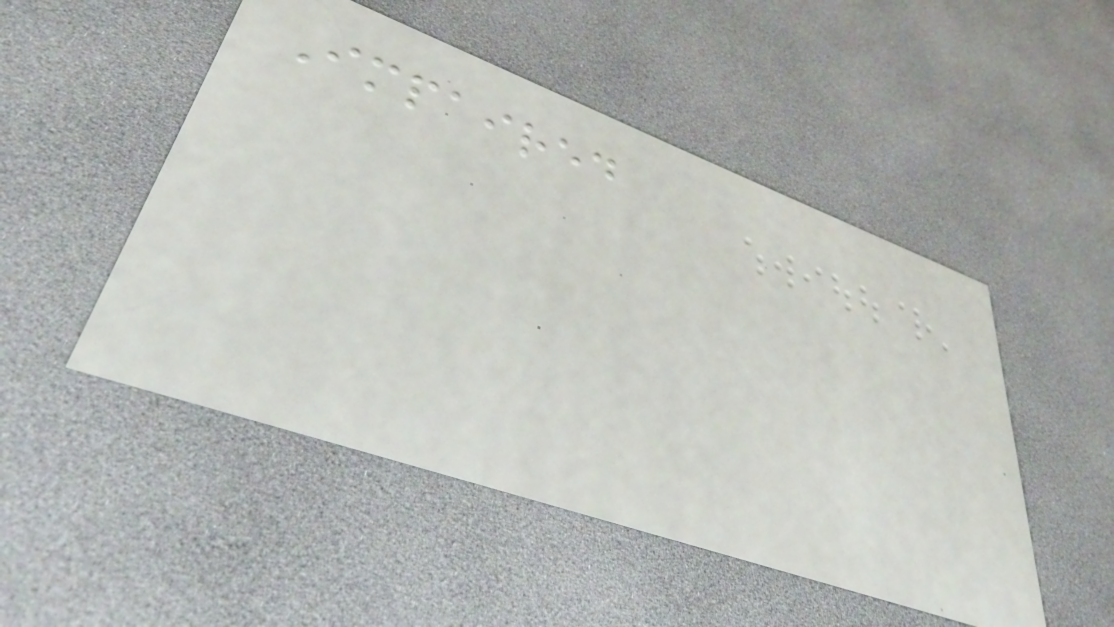Impaired
